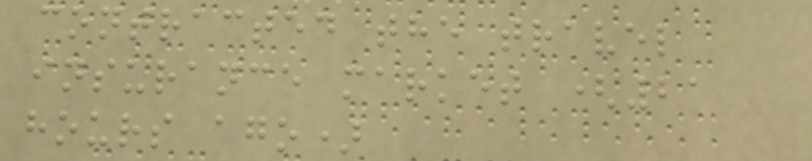contracted the travel
insurance market (21
hours ago)
